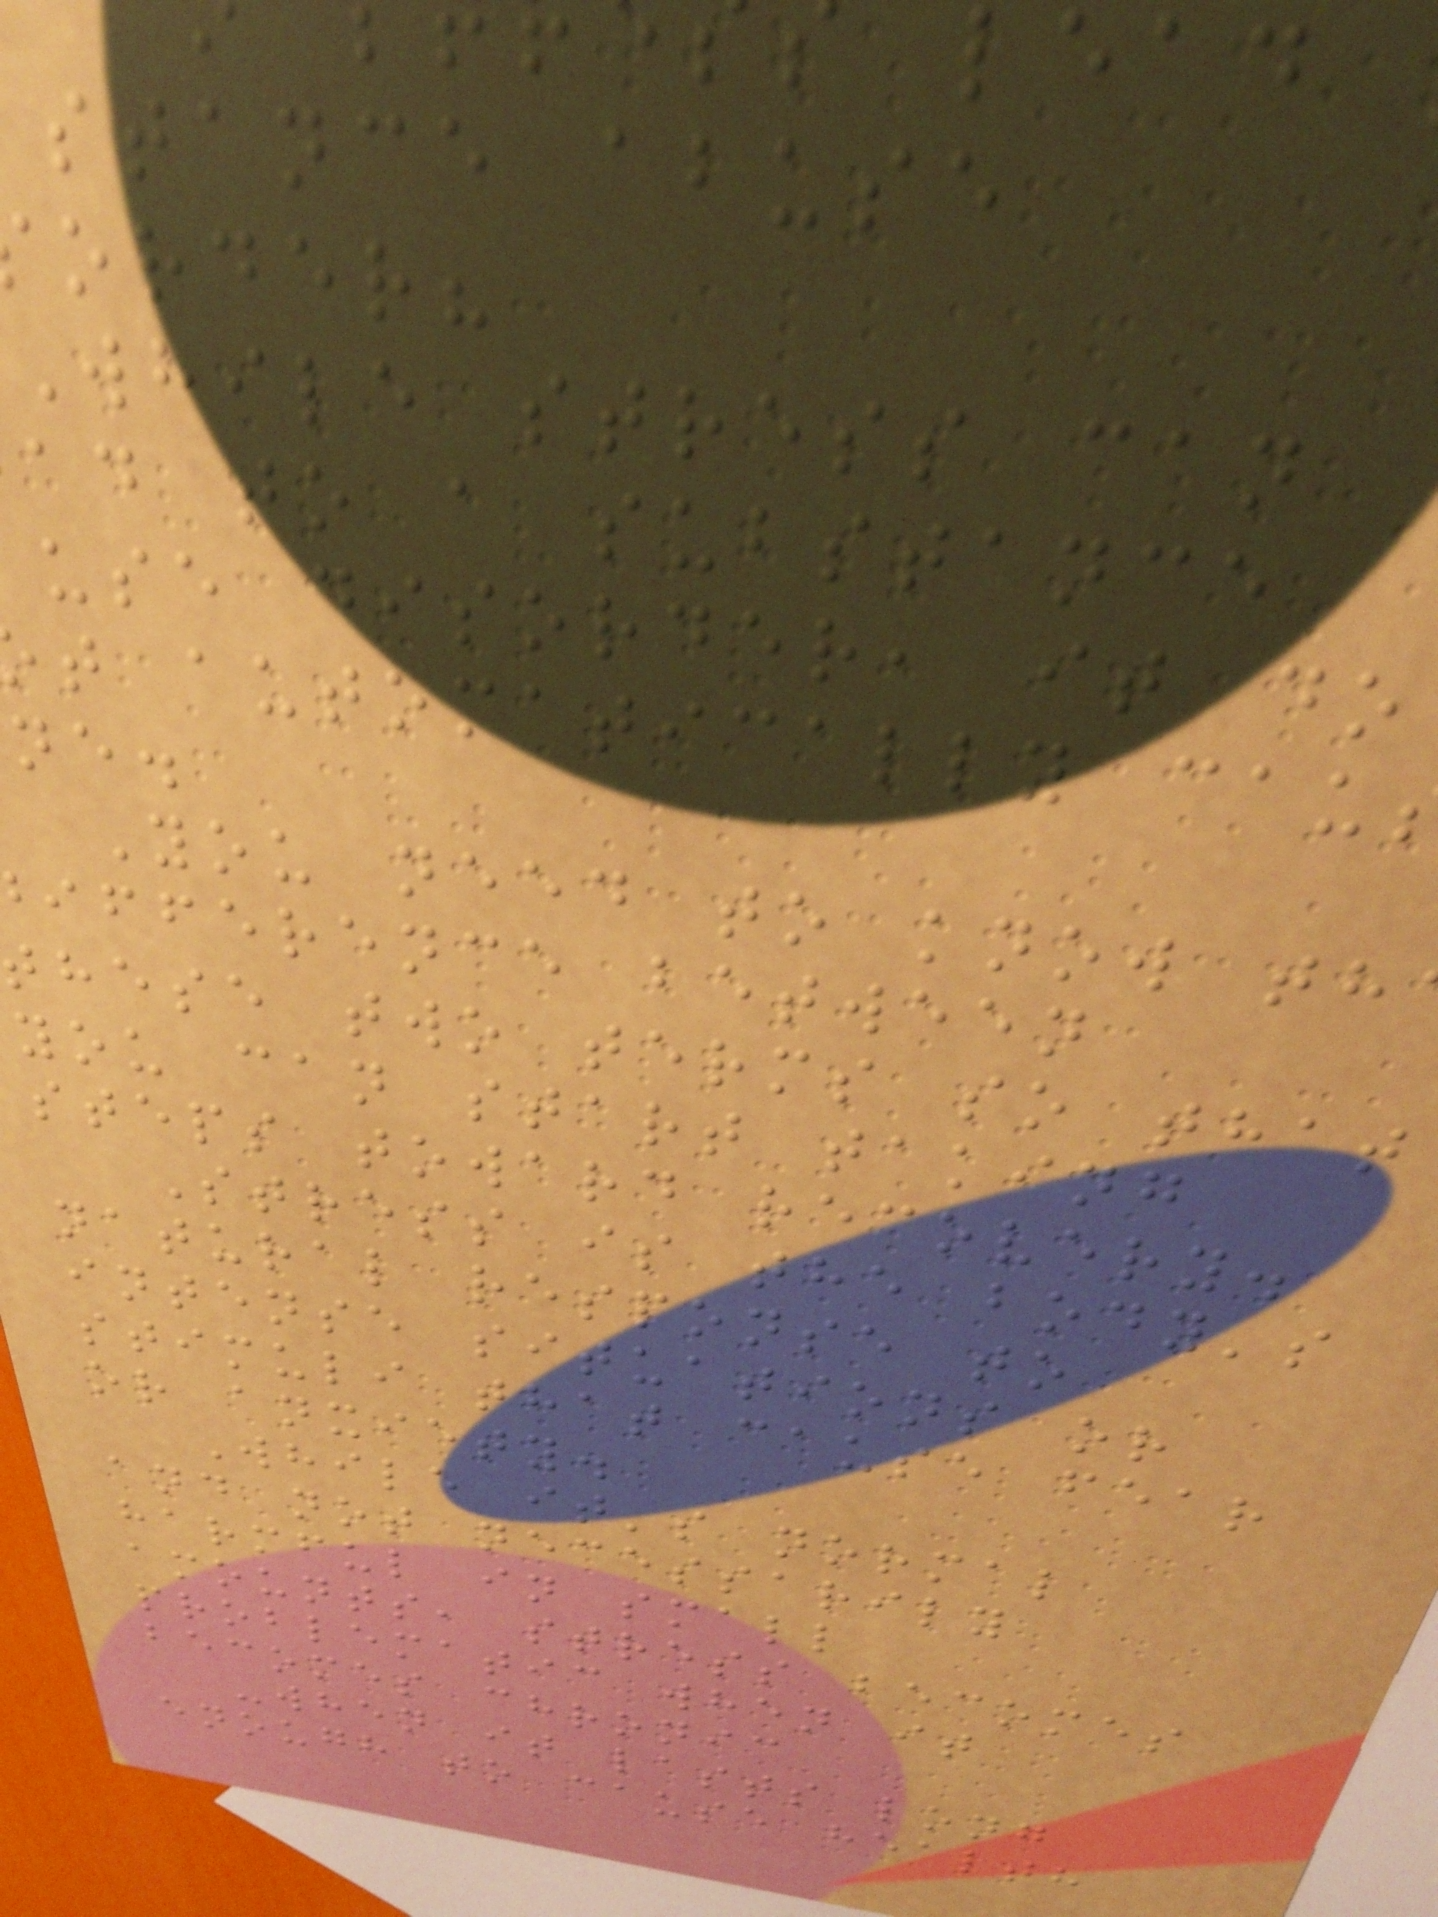stance abuse
order?
While stress can
ad to a substance
use disorder, it do
t automatically cau
You need to know th
ifference between
hese two terms so that
you can start taking
steps toward recovery.
Stress is the body's
natural response to
intense situations or
stimuli that cause fear
or anxiety.
While it's normal
and not necessarily
harmful in small
amounts, stress becomes
problematic when it
becomes chronic
-when it lasts long
enough to cause health
